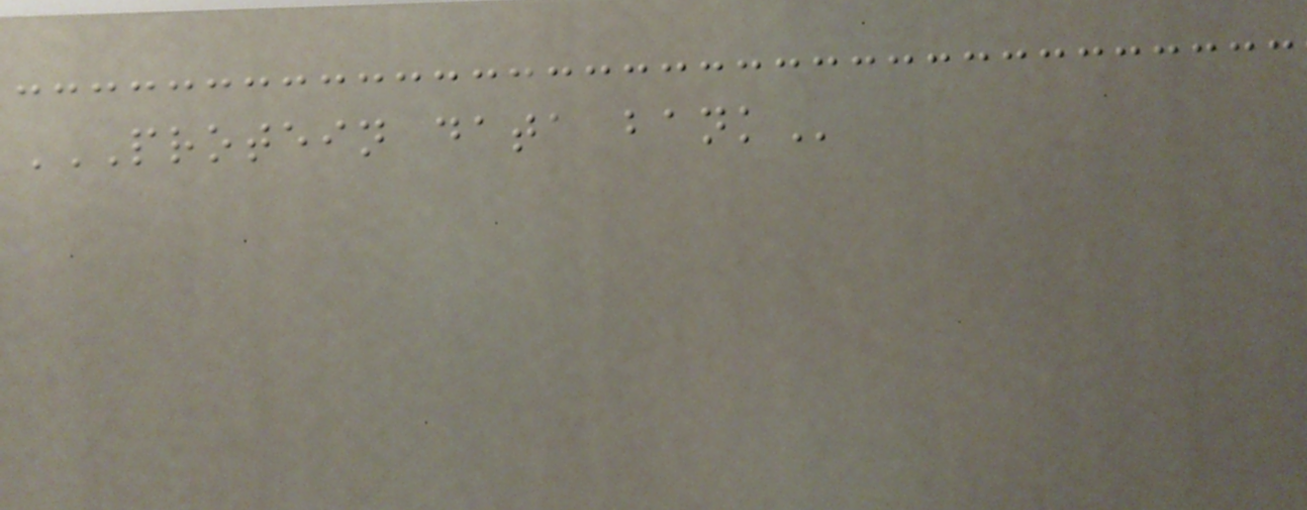PROTEIN DATA BANK
